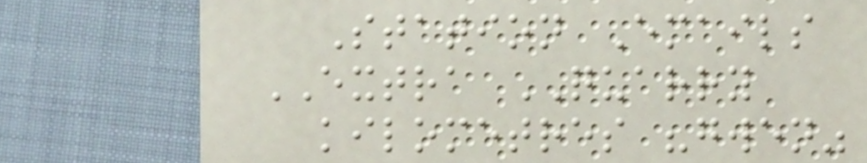Station Emails
EXTRA QUARRY
kilometres "gwen"
